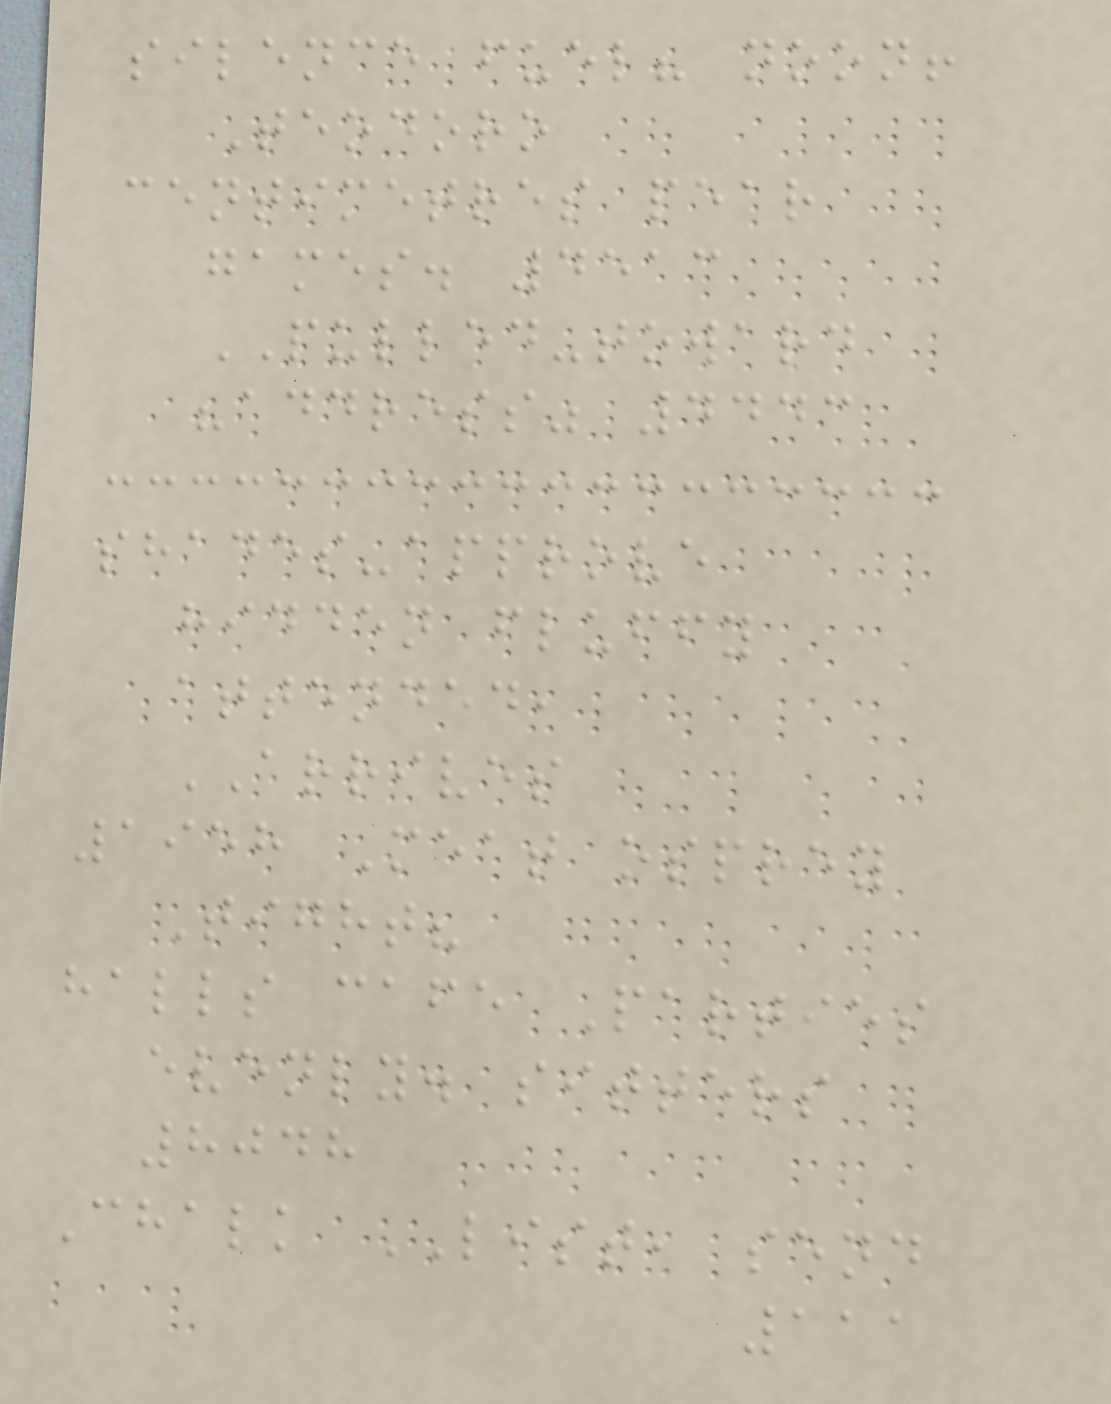silence fuel? noon!
Teodoro
centimetres pear
games. 4513
PULLED-toward
"address" 4443
shades-approve
hidden fluffy
attended,
ARRIVES
1958 Meat osprey
Tight?
halls cafe Parties
evenly. sitters
8048
Chalk LIST, send
111
